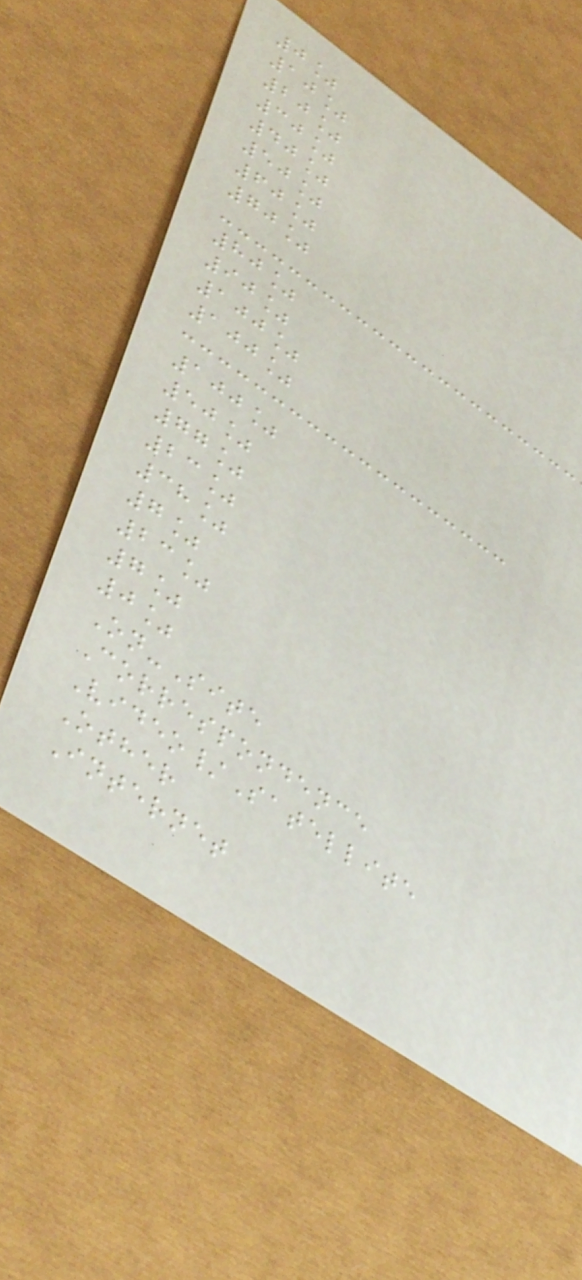0%
10%
20%
30%
40%
50%
60%
70%
80%
90%
100%
100%
100%
50%
77%
23%
38%
7%
23%
7%
0%
On-Site
Correspondence
Video/Satellite
Other
Internet
